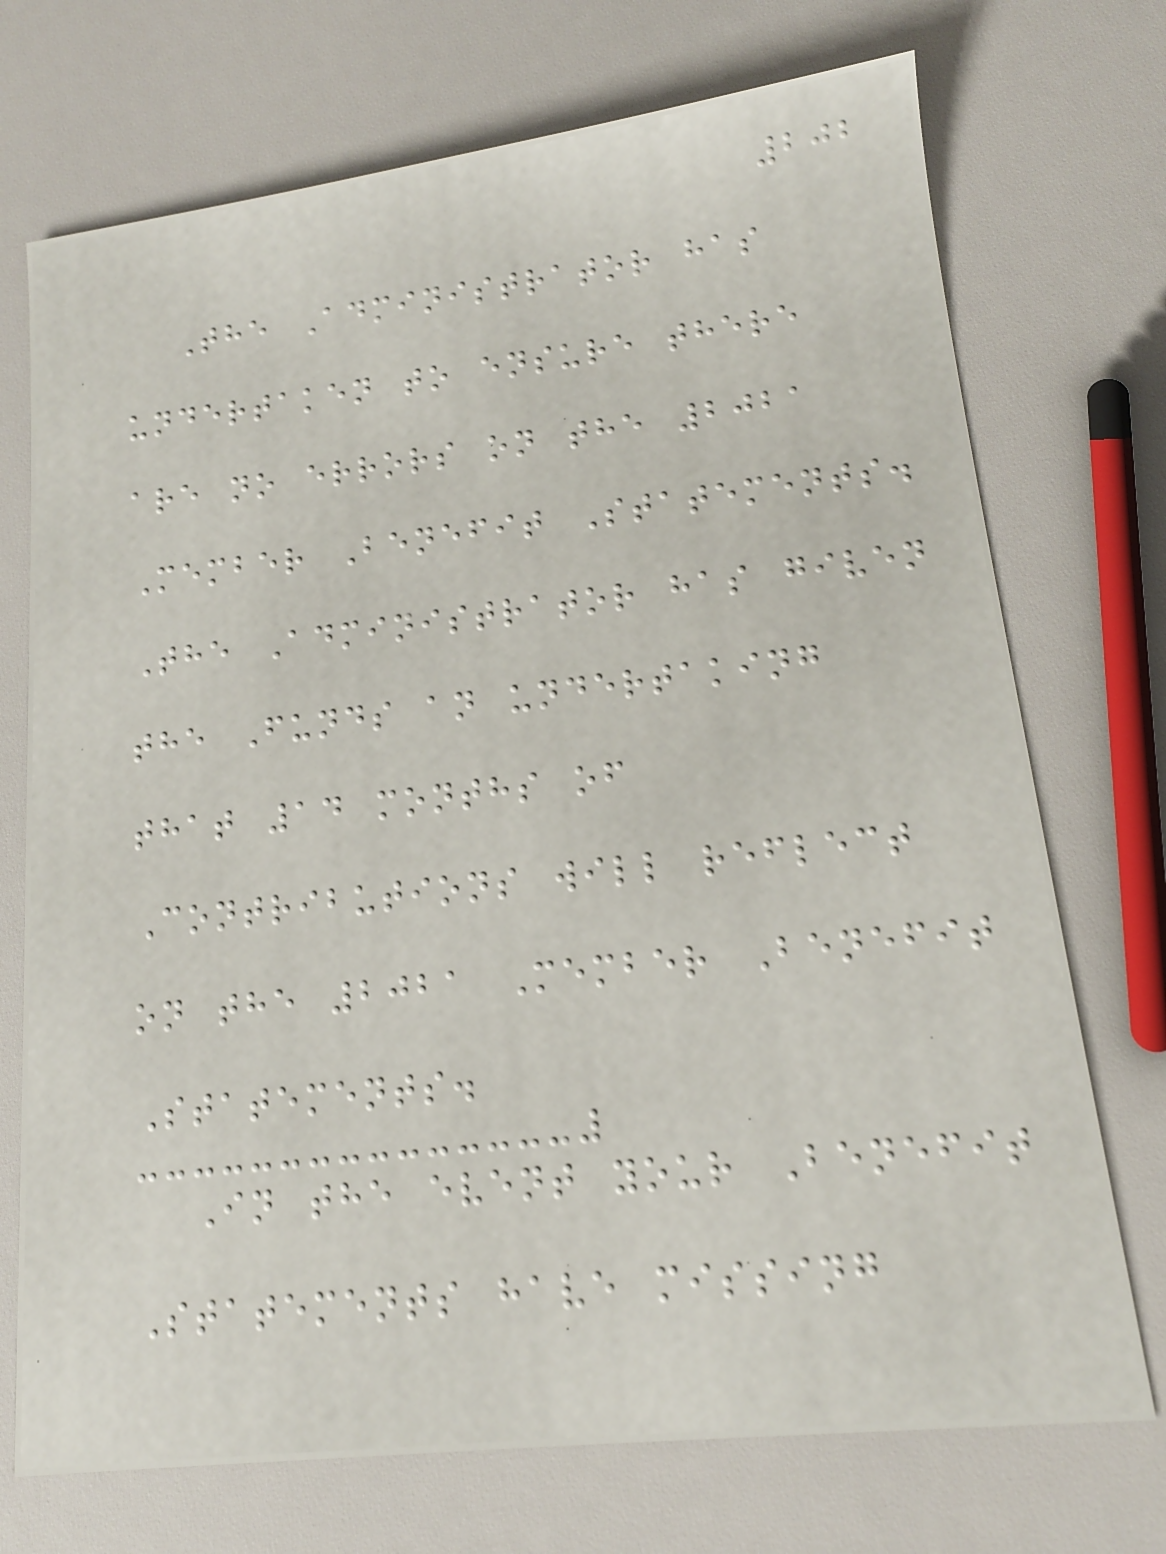202
The Administrator has
undertaken to ensure there
are no errors on the 2021
Member Benefit Statements.
The Administrator has given
the Funds an undertaking
that 14 months of
Contributions will reflect
on the 2021 Member Benefit
Statements.
In the event your Benefit
Statements have missing
